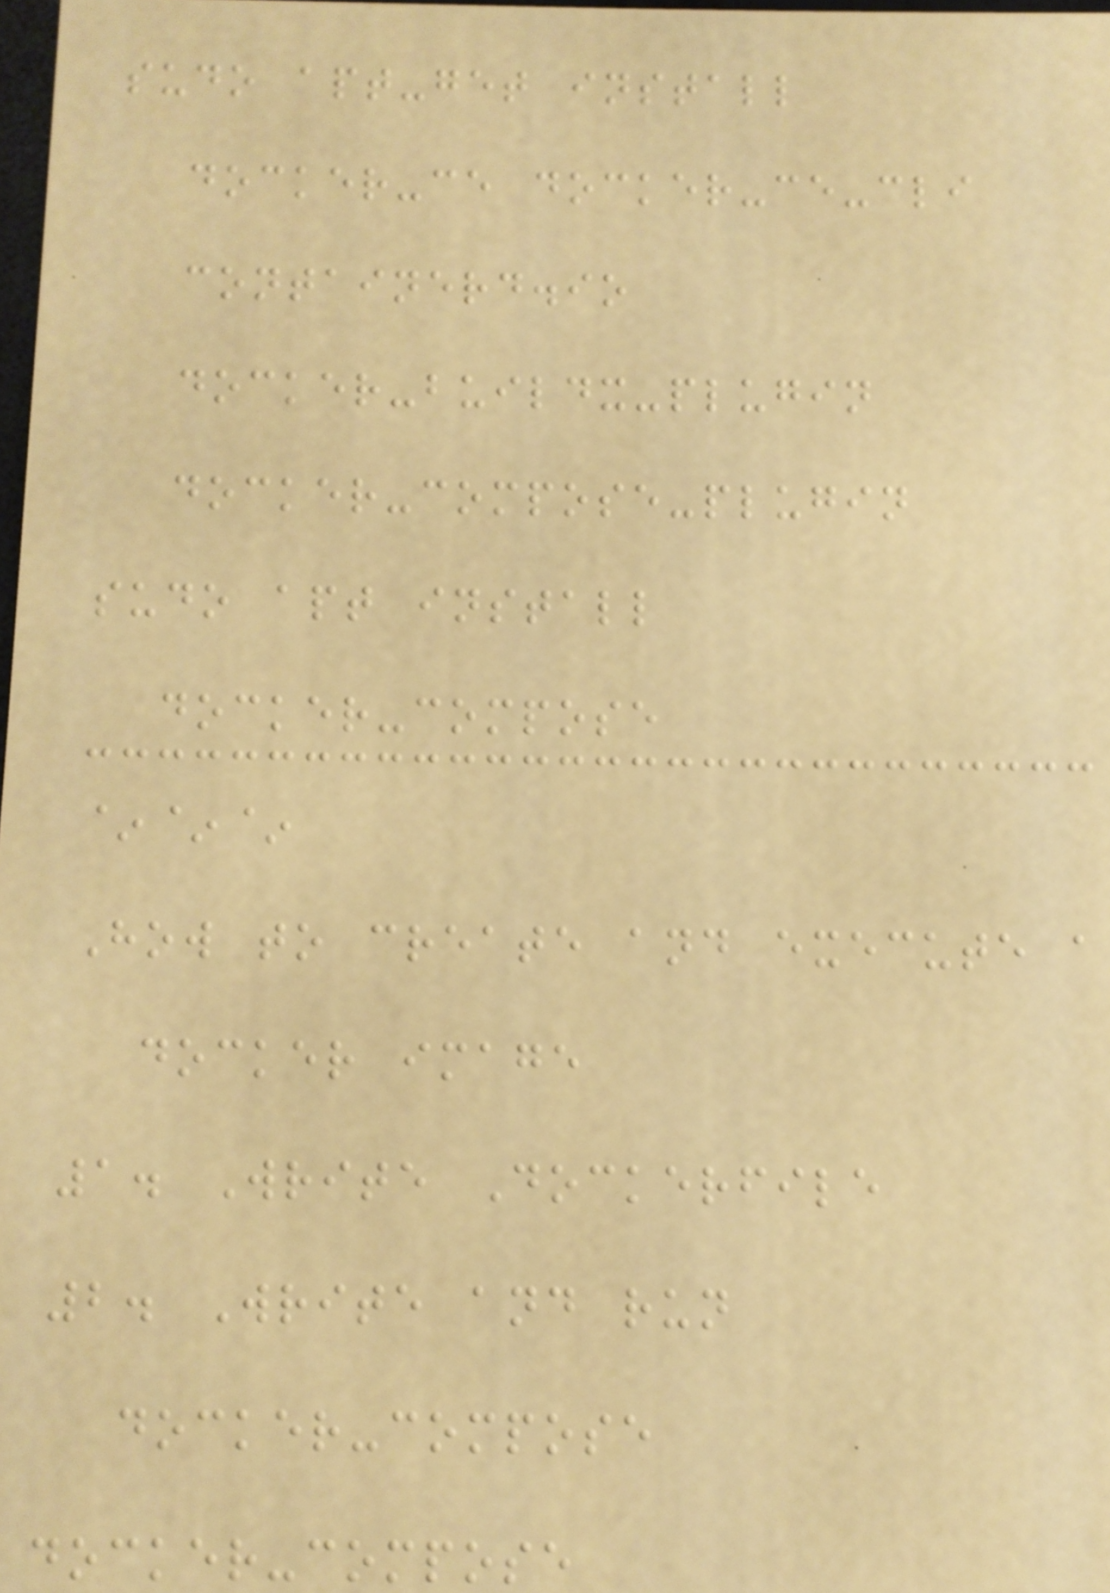sudo apt-get install
docker-ce docker-ce-cli
containerd.io
docker-buildx-plugin
docker-compose-plugin
sudo apt install
docker-compose
~~~
How to create and execute a
docker image
1. Write Dockerfile
2. Write and run
docker-compose
docker-compose
